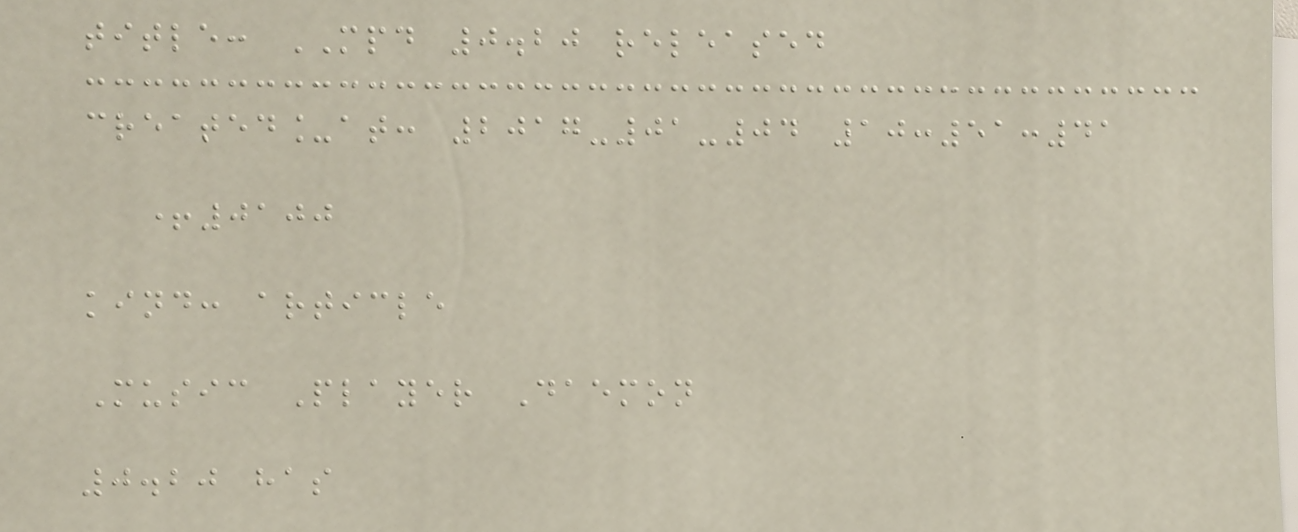title: MPD 0.20 released
created_at: 2017-01-04 10:51:41
+0100
kind: article
Music Player Daemon
0.20 has
